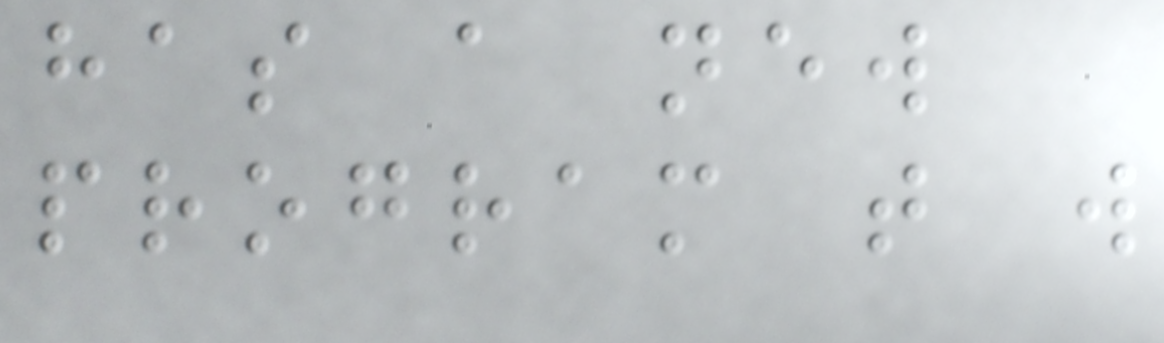has a new
program that will
